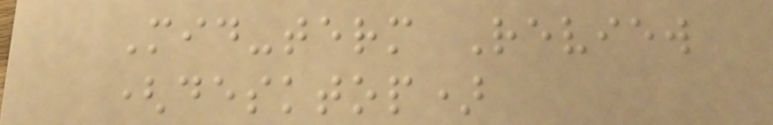Mid-term Review
(desktop)
